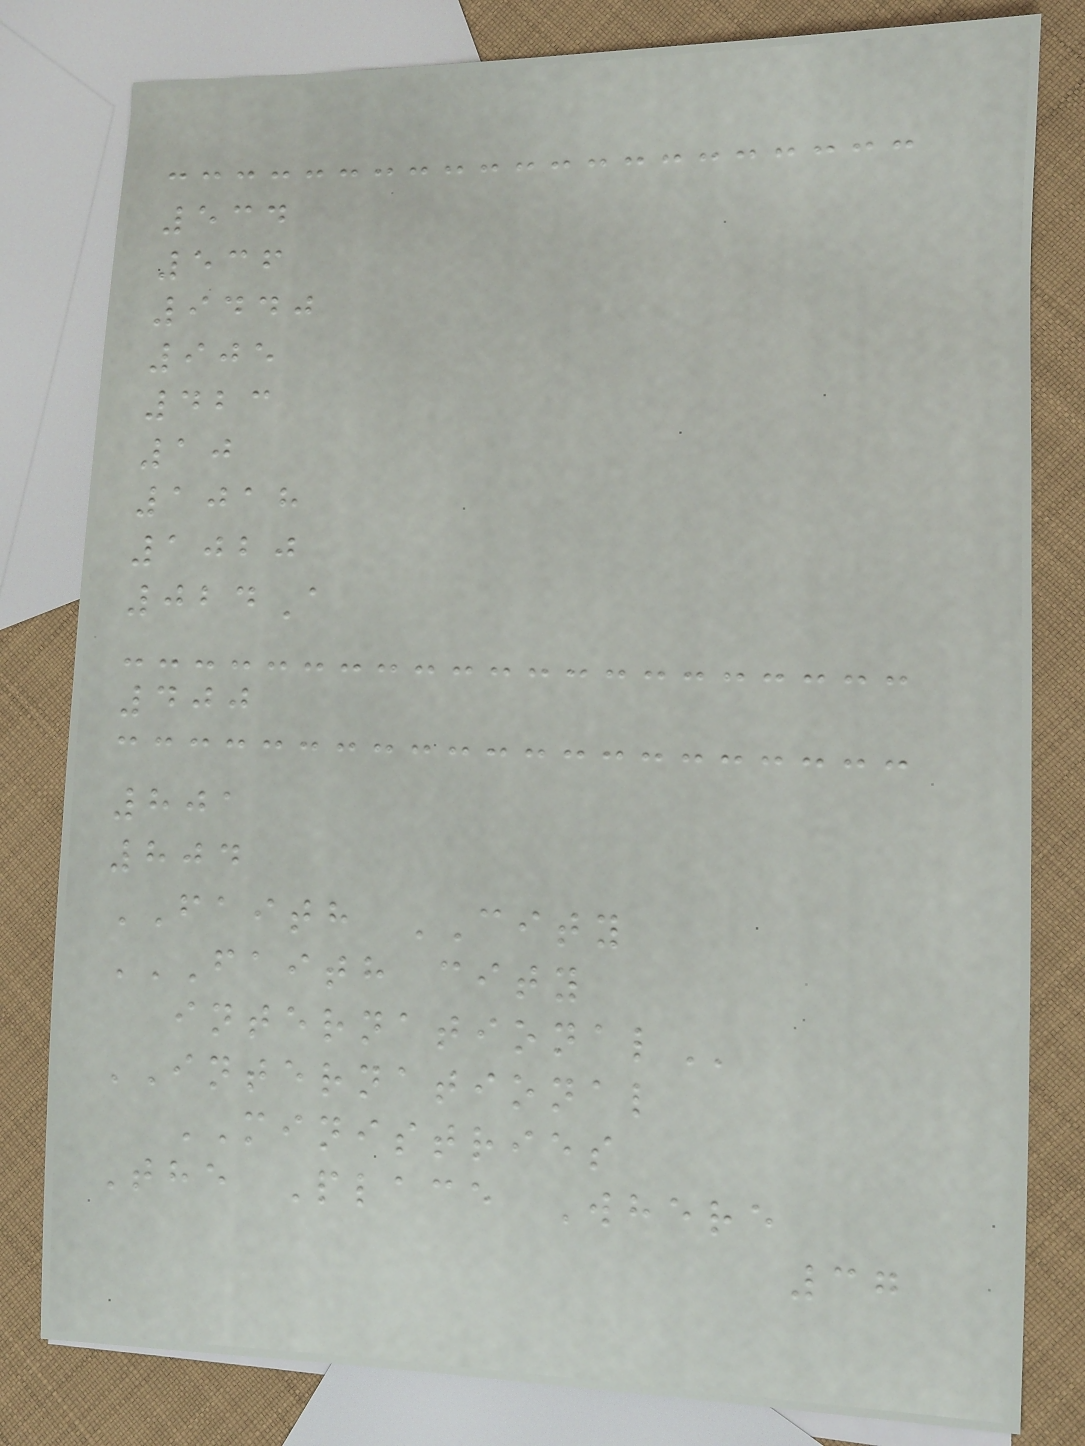534
536
9440
905
423
10
1018
1020
024A
400
801
804
FAITH CITY
FAITH CITY
INTERNATIONAL
INTERNATIONAL
MINISTRIES
The Place Where
37
